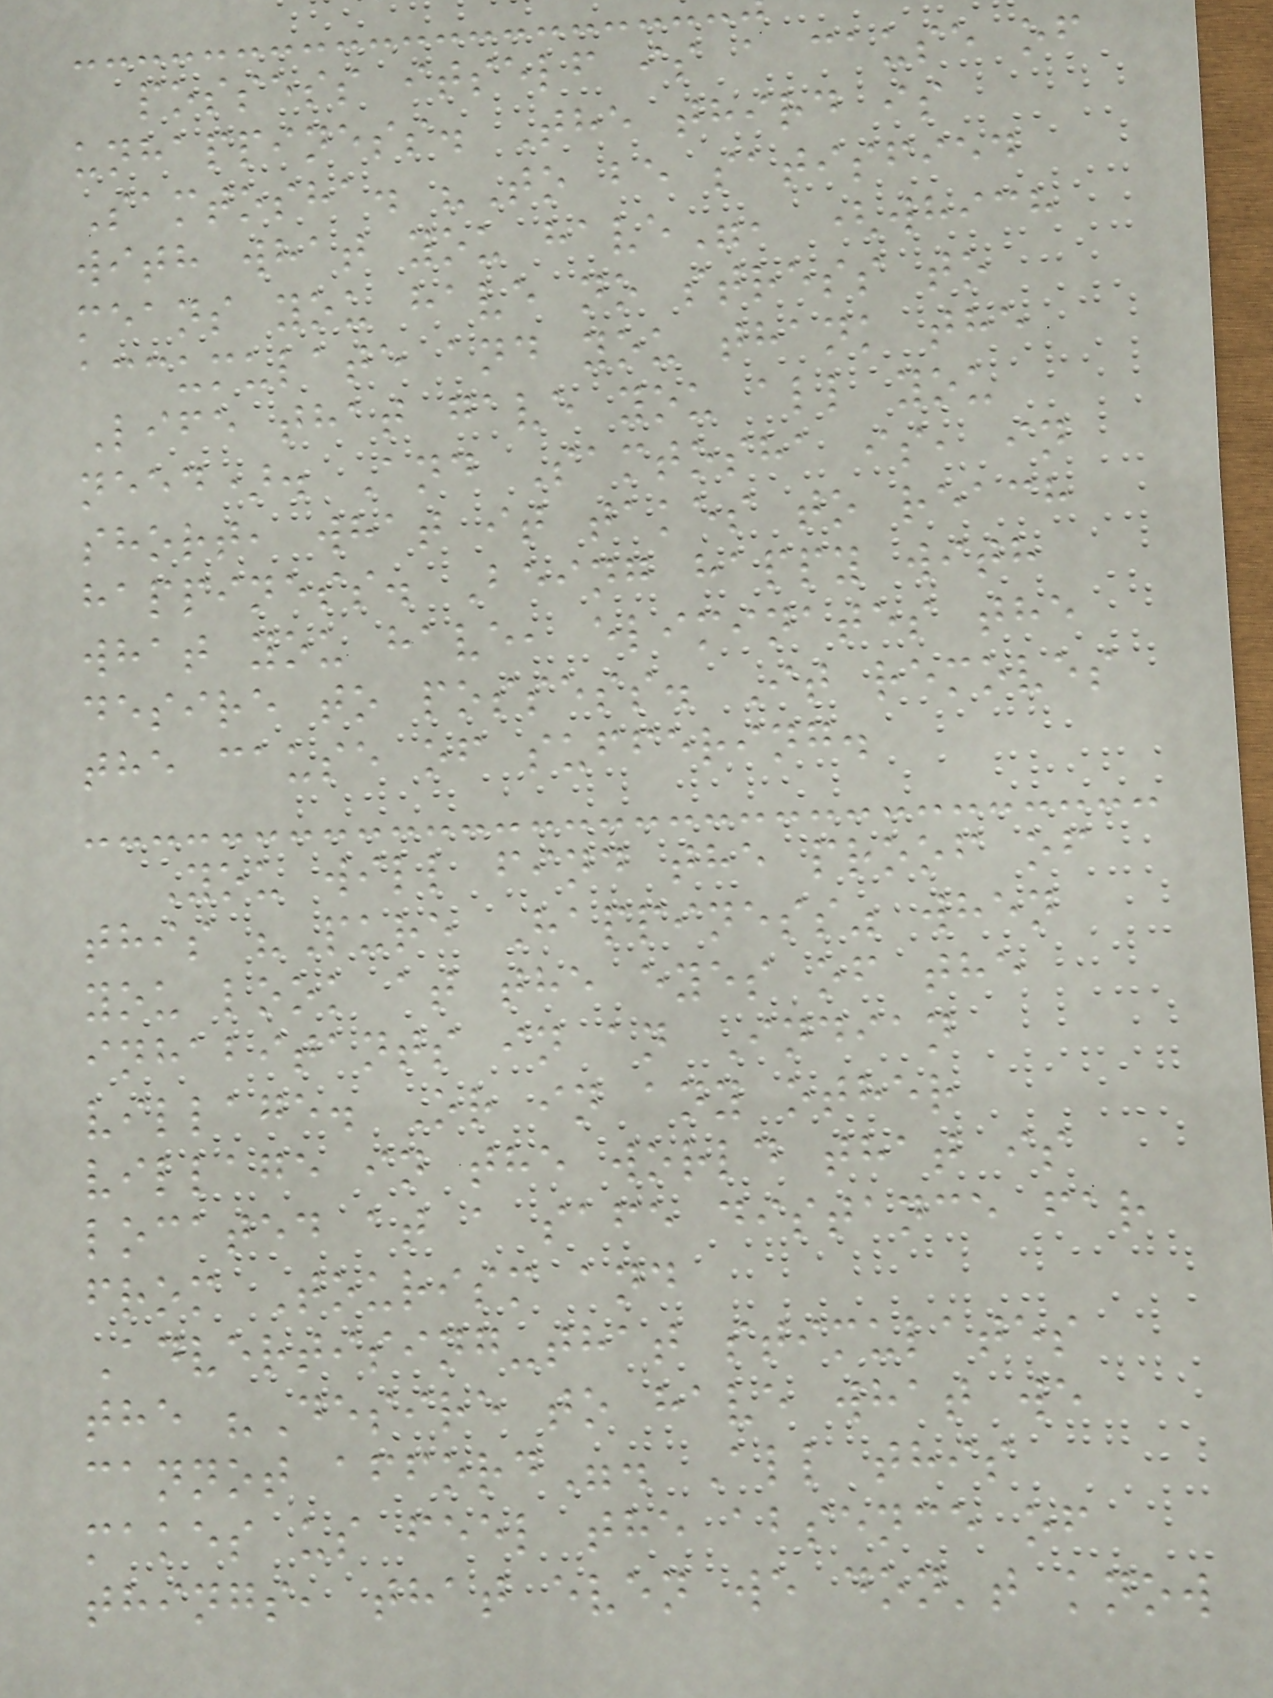possess itself is a cause of
unhappiness. The third is
Samtosha. "To be satisfied
with what you have", (which
means you have no stress to
accumulate and you thank the
Life that gave you all you
need). And Samtosha is, in
short, what it takes to reach
happiness. Being happy with
what you have, eliminates the
desire to possess. It removes
the cause of suffering.
You will find the proof of
this "Pure Happiness" when
you look at the eyes of the
inhabitants in an Indian
village. Or in any other
village in the world that is
located at a safe distance far
from Tourism and
Advertising-that stimulates
the "Desire to have what we
cannot afford". All this
makes us feel the absence of
things, that even we don't know
